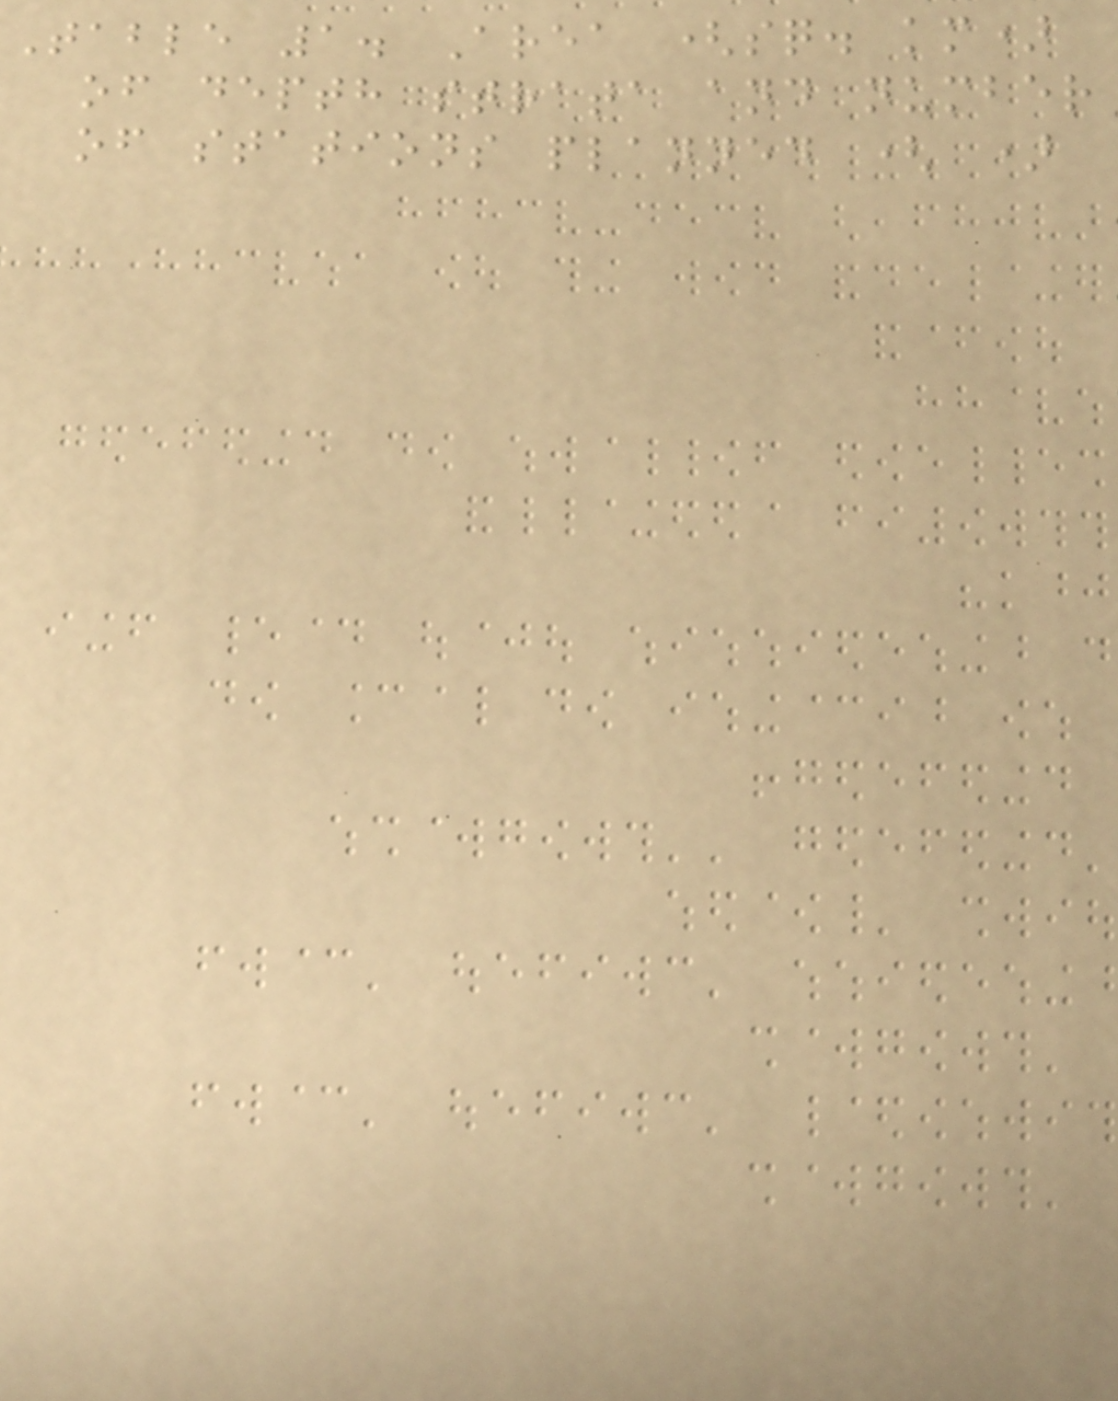Table 1. Area (sq. km)
of depth strata and number
of stations planned ( )
